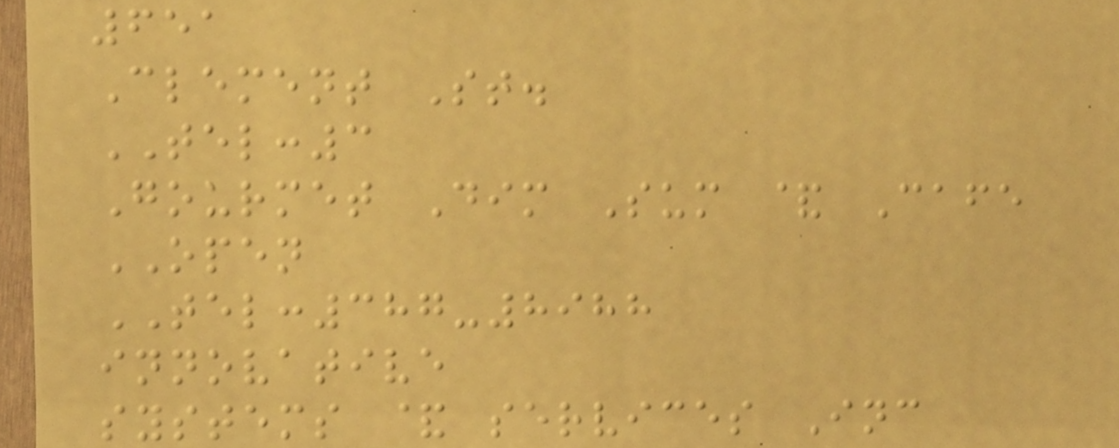651
Clement St.
TEL:3
Gourmet Dim Sum & Cafe
OPEN
TEL:387-8988
innovative
systems & services Inc
